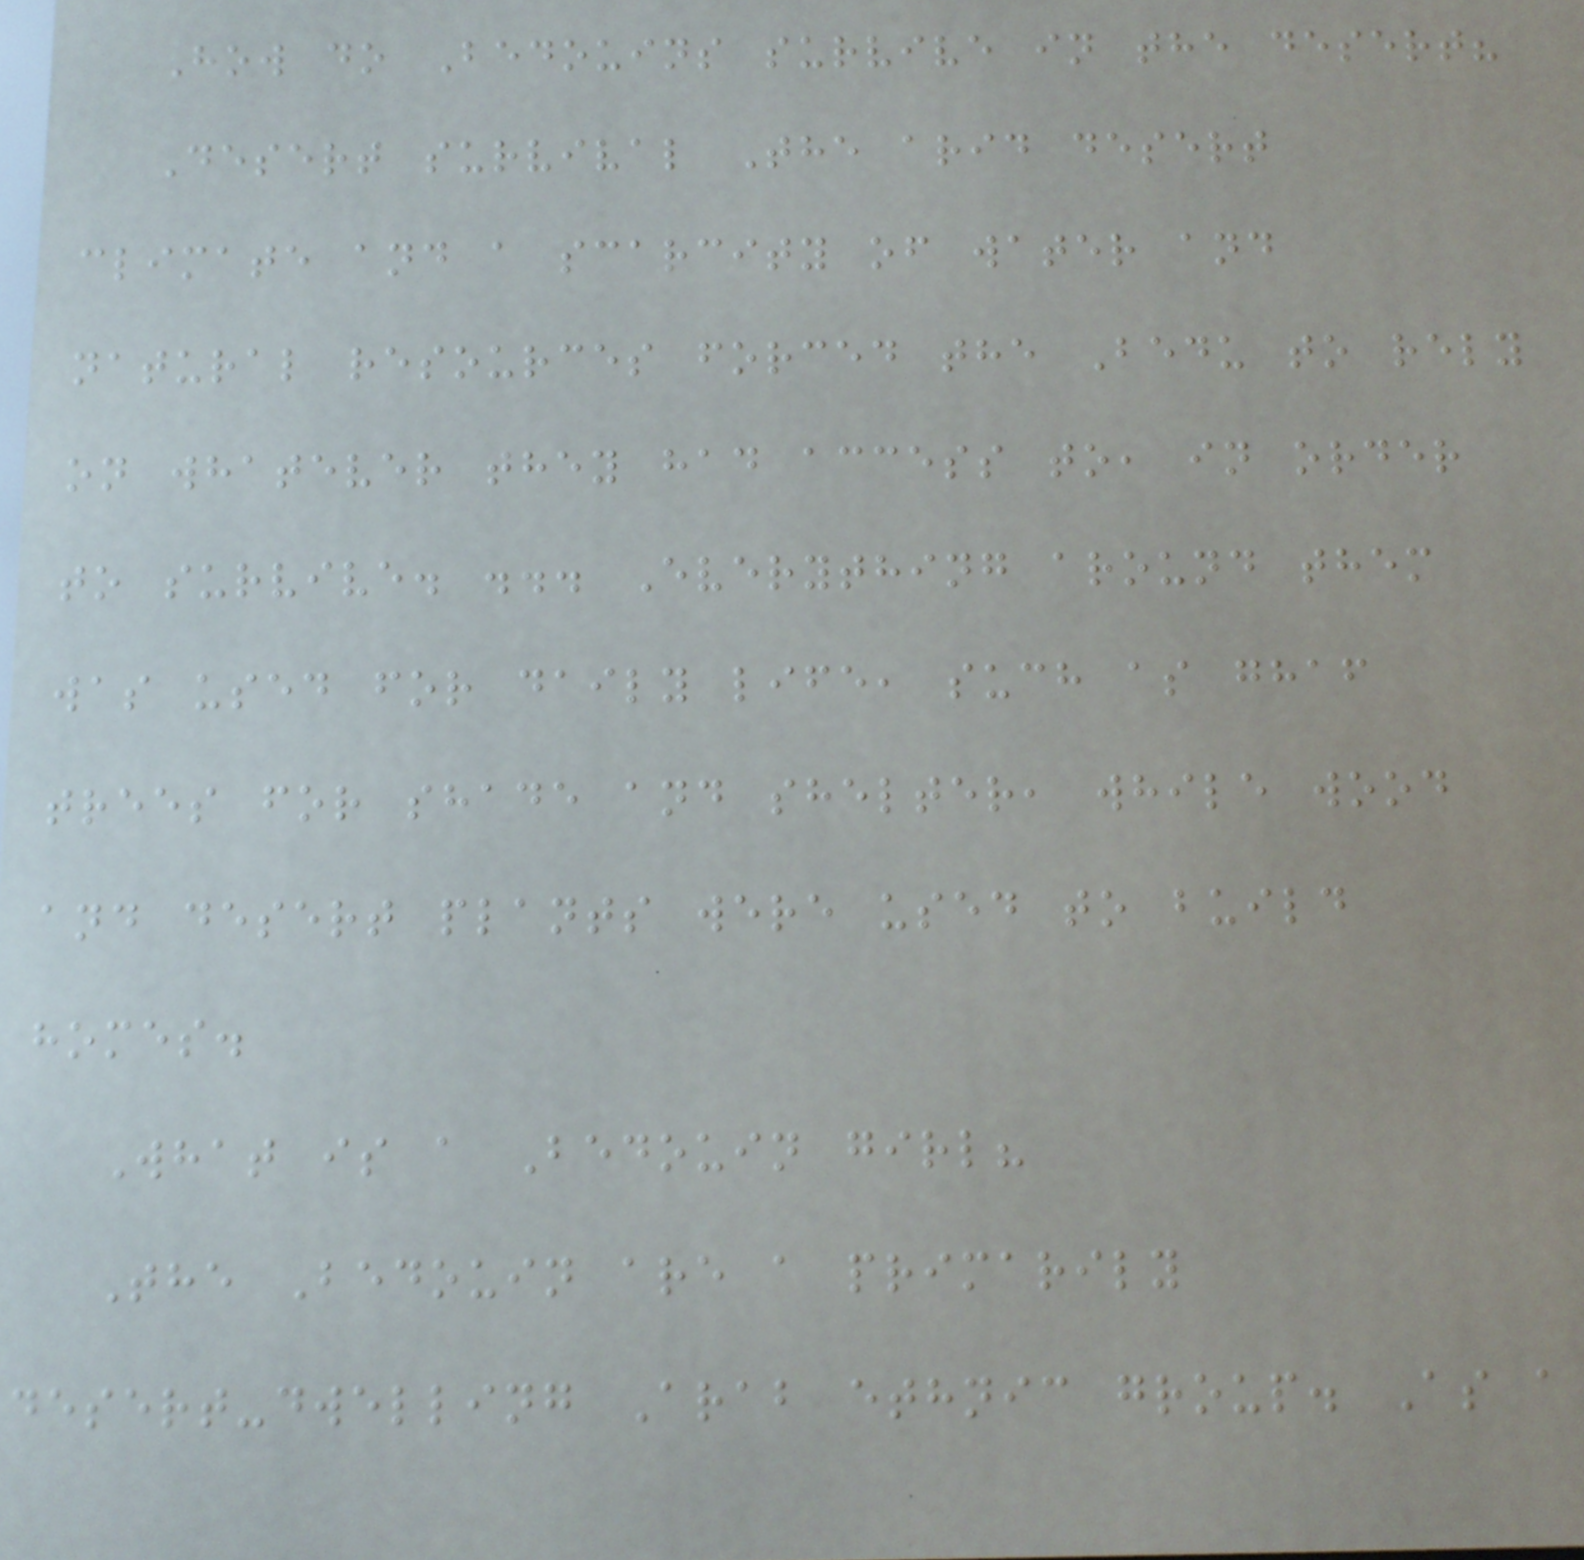How do Bedouins survive in the desert?
Desert survival The arid desert
climate and a scarcity of water and
natural resources forced the Bedu to rely
on whatever they had access to, in order
to survive. ... Everything around them
was used for daily life, such as ghaf
trees for shade and shelter, while wood
and desert plants were used to build
homes.
What is a Bedouin girl?
The Bedouin are a primarily
desert-dwelling Arab ethnic group. As a
